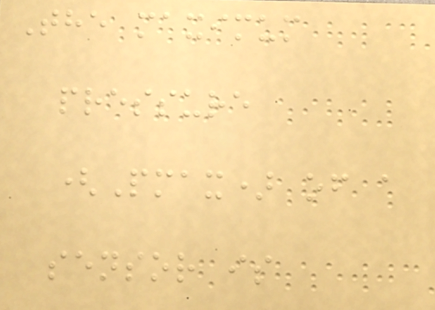The maximum
pressure
(Pmax) of a
sensor is
